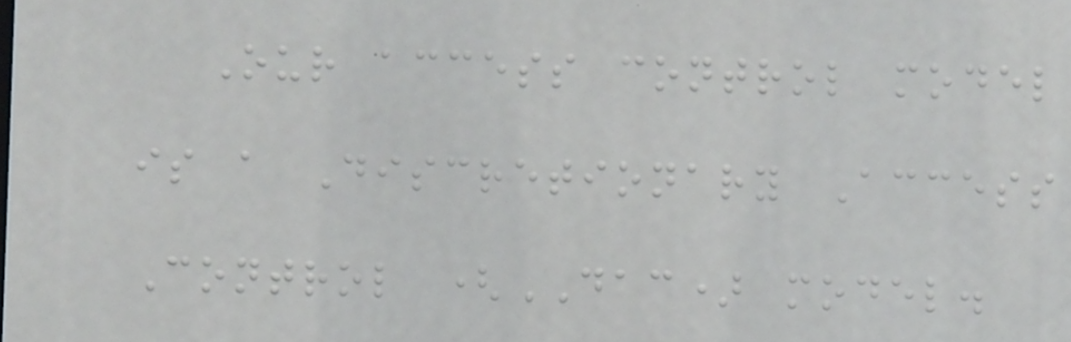Our access control model
is a Discretionary Access
Control (DAC) model.
